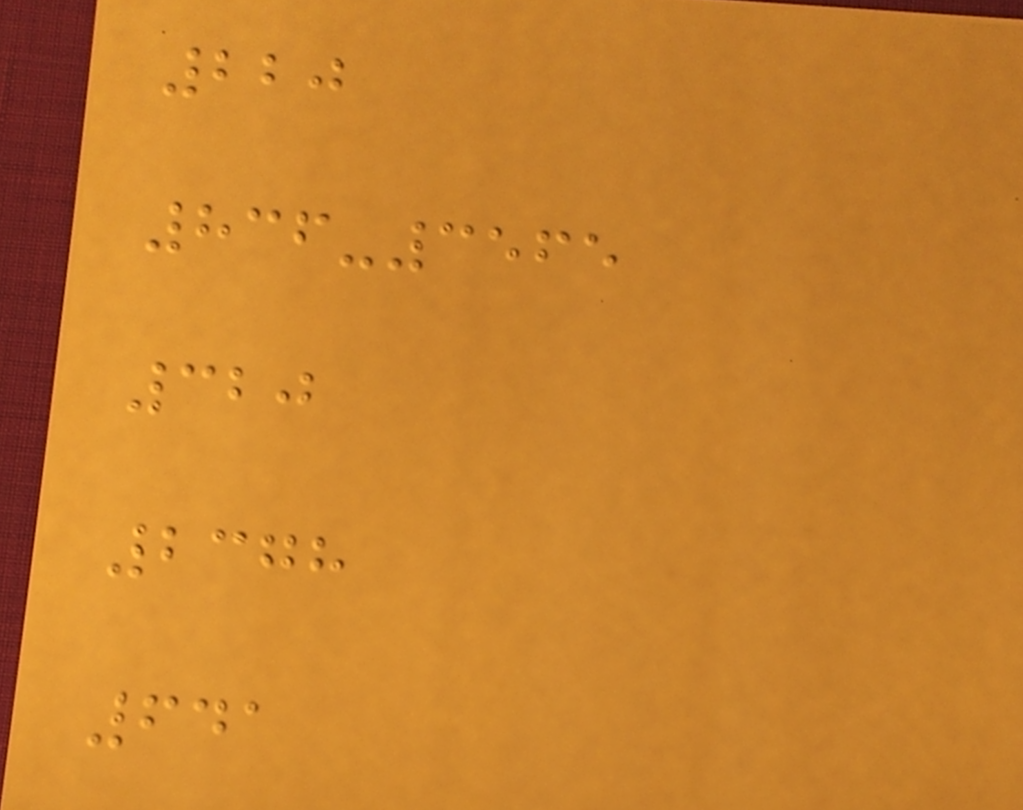220
836-3565
320
2378
641
